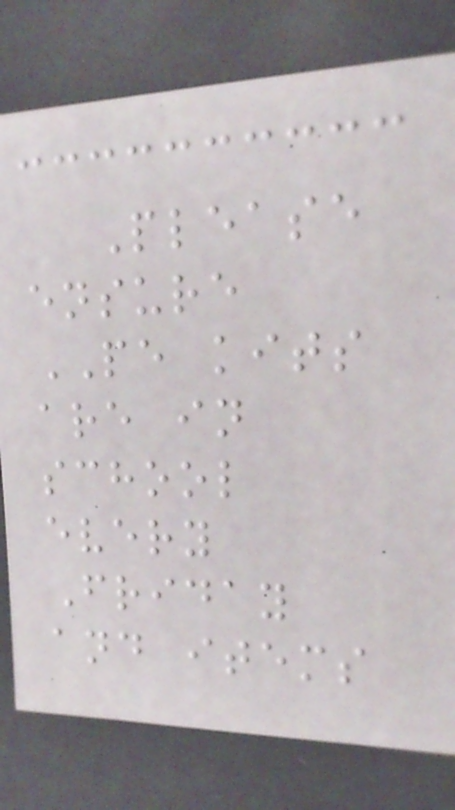Please
ensure
PE kits
are in
school
every
Friday
and items
